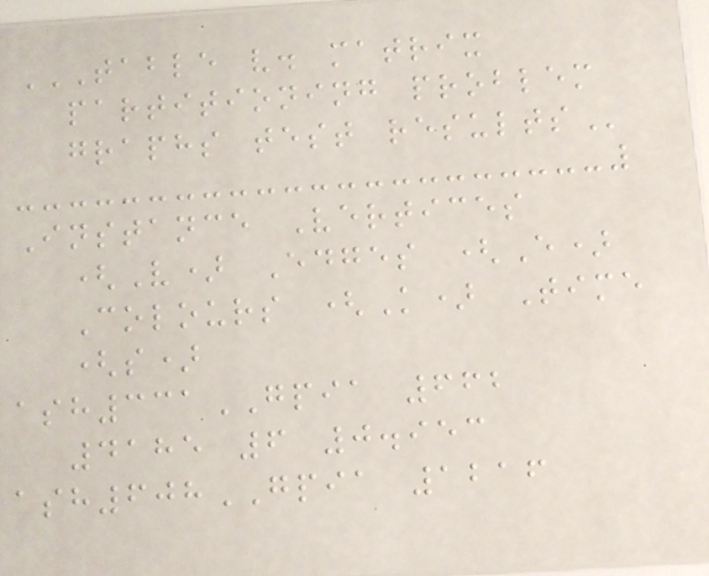TABLE V. MATRIX
PARTITIONING PROBLEM
GRAPHS TEST RESULTS
Instance Vertices
(V) Edges (E)
Colours (K) Time
(s)
ash331GPIA 662
4185 6 0.953
ash608GPIA 1216
